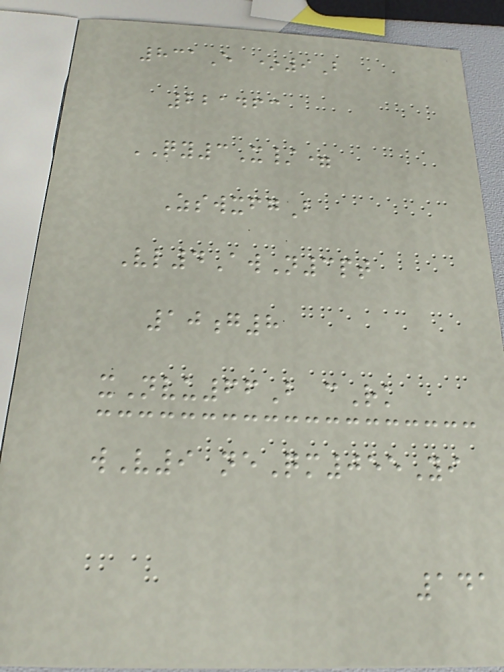831E *9B
221463
QY3X/=
ZswxfgB
Vl4AwN3pt
10g8
xNvu66B cRk
wV9 neQm055Yi
141
